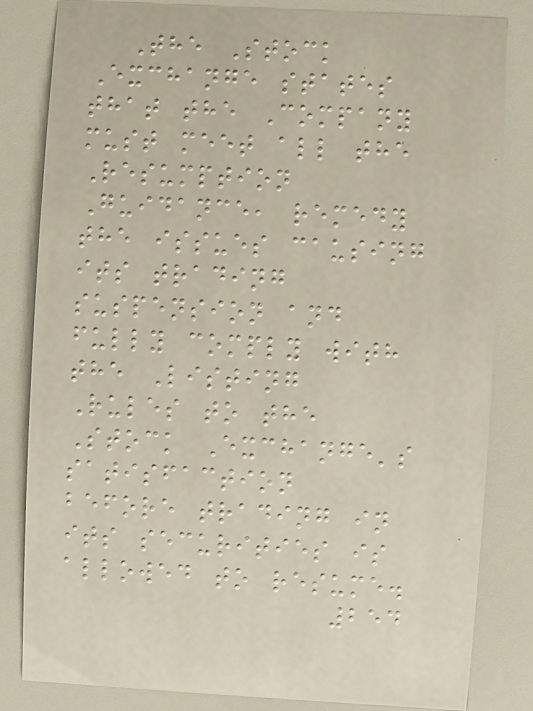The Stock
Exchange states
that the Company
must meet all the
Resumption
Guidance, remedy
the issues causing
its trading
suspension and
fully comply with
the Listing
Rules to the
Stock Exchange's
satisfaction
before trading in
its securities is
allowed to resume.
254
